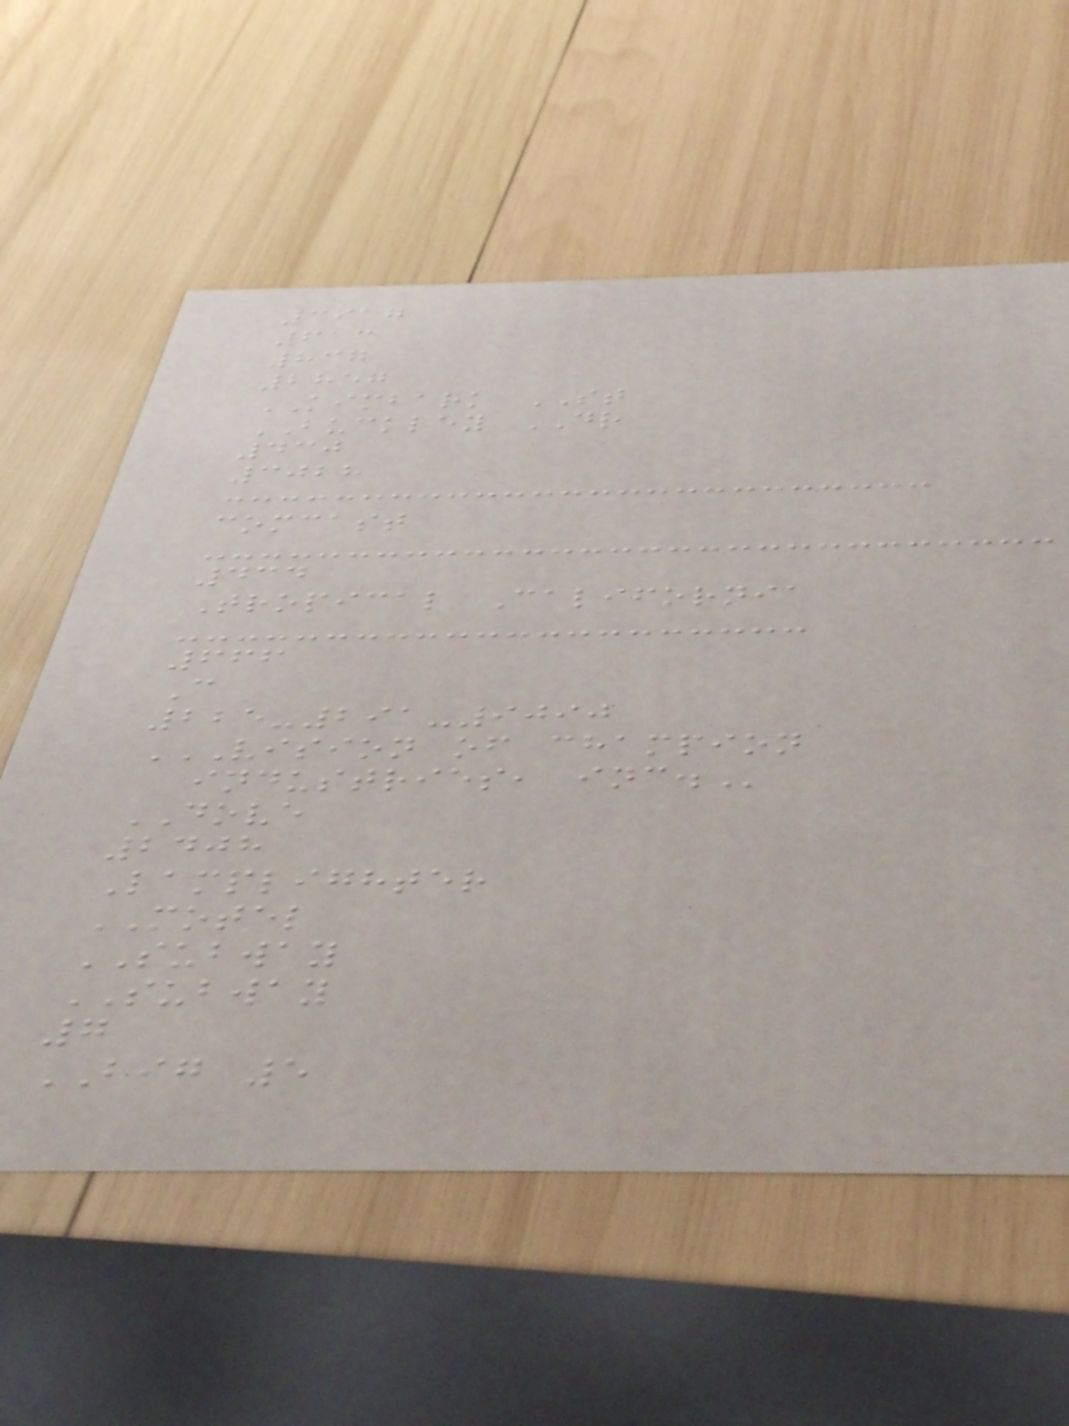3917
613
837
2857
KIMBARK ST
BUCKLEY DR
430
3028
comcast
434
Tropical California
666
C
225-291-9090
VISION OF CHAMPION
INDUSTRIES, INC.
DOVE
2408
Lamplighter
MOTEL
SUBWAY
SUBWAY
7
BIG 5
